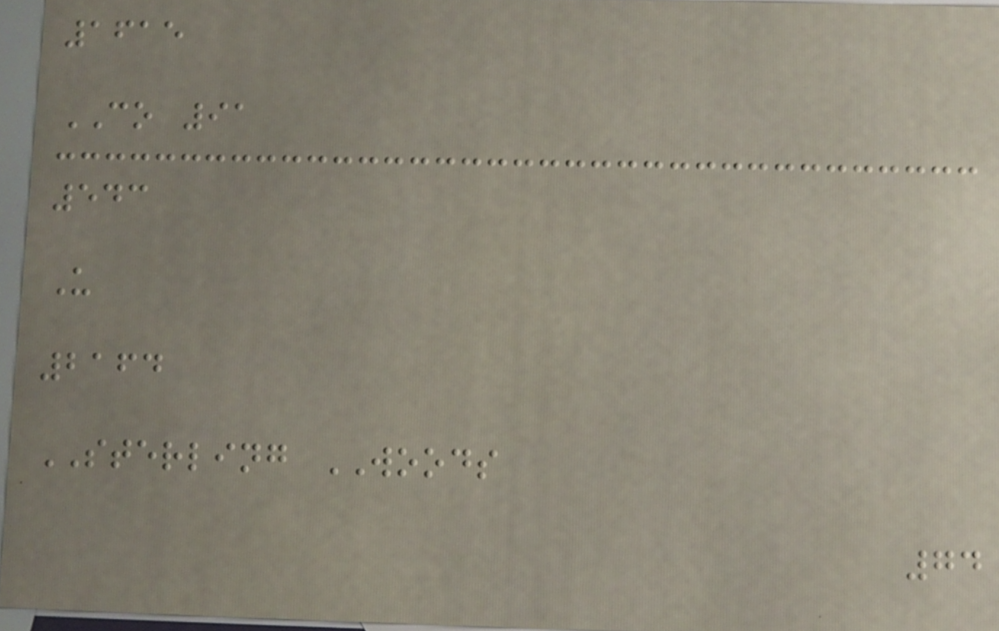1615
CO 91
543
U
2164
STERLING WOODS
74
